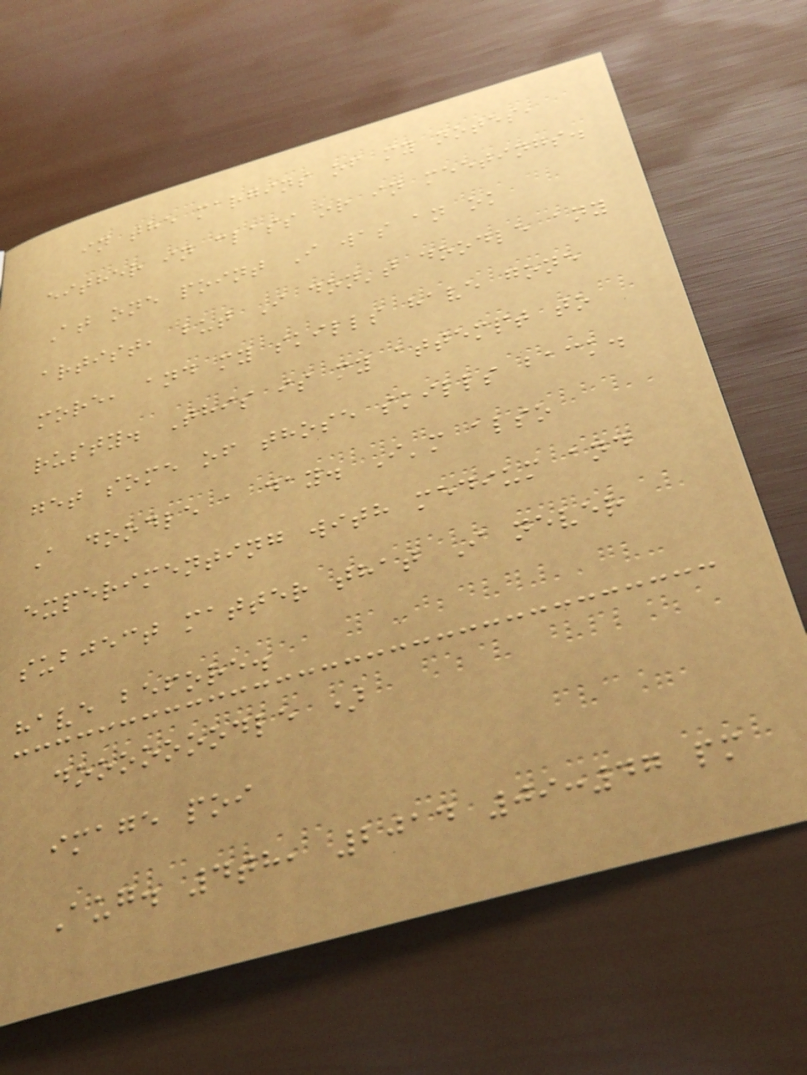in the margins of my notes,
either in class or in meetings.
At one point I was an ok
artist, but I don't doodle any
more, and my skills have gone
rusty. This is my attempt to
get some of those skills back.
A doodle a day. I'm also
experimenting with medium and
subject matter that I never
have before.
dooooooodle )
image poi
Aug. 4th, 2014 09:47 pm
